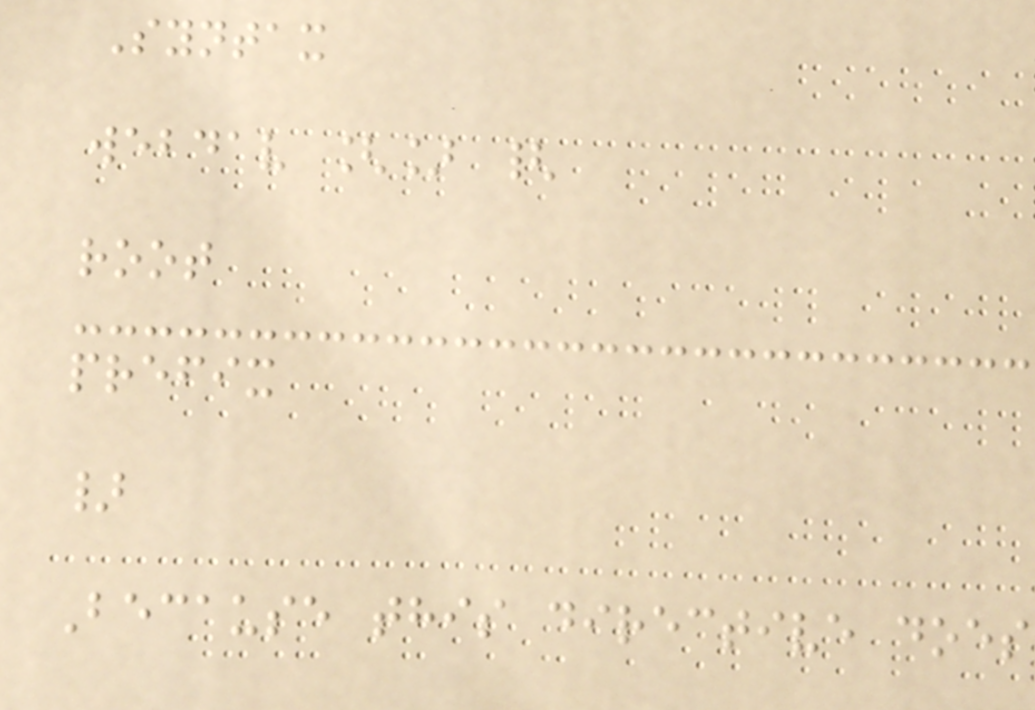Syntax
webdav [] {
root
prefix
}
Because this directive does
